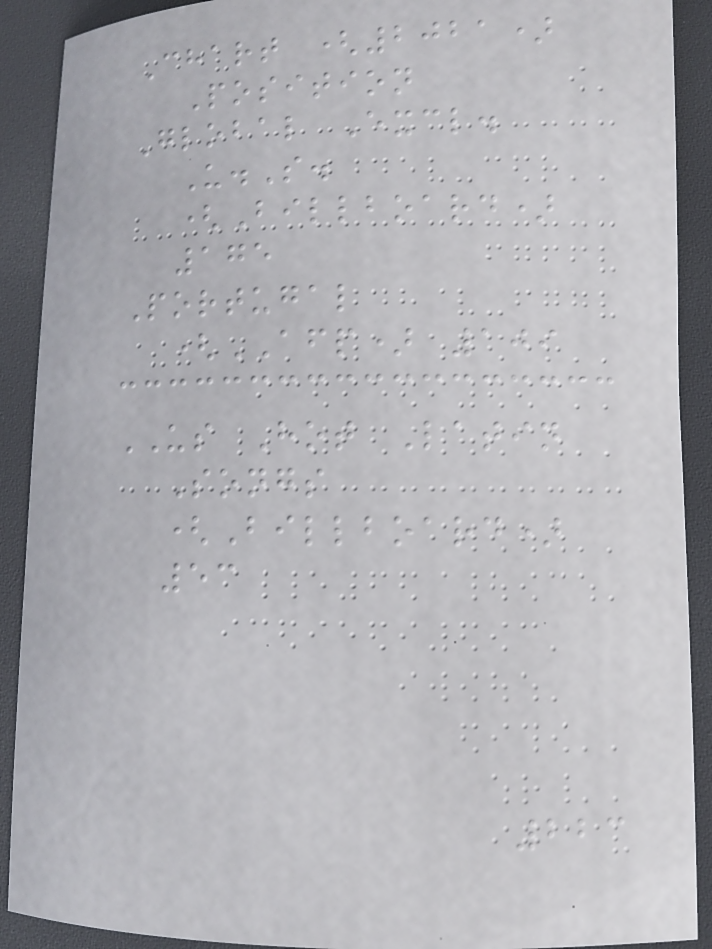Chart (2021)
Position
Global Excl.
U.S.
(Billboard)
175
Portugal
(AFP) 109
US Hot Latin
Songs
(Billboard)
53
223
